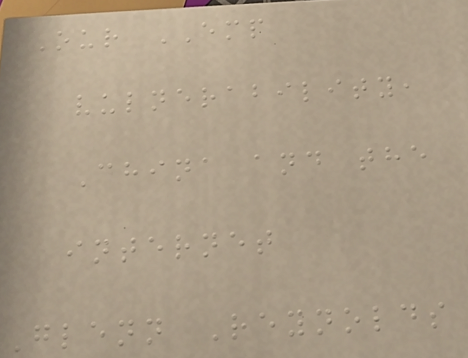Our EMP
vulnerability,
China and the
internet
Glenn Reynolds
